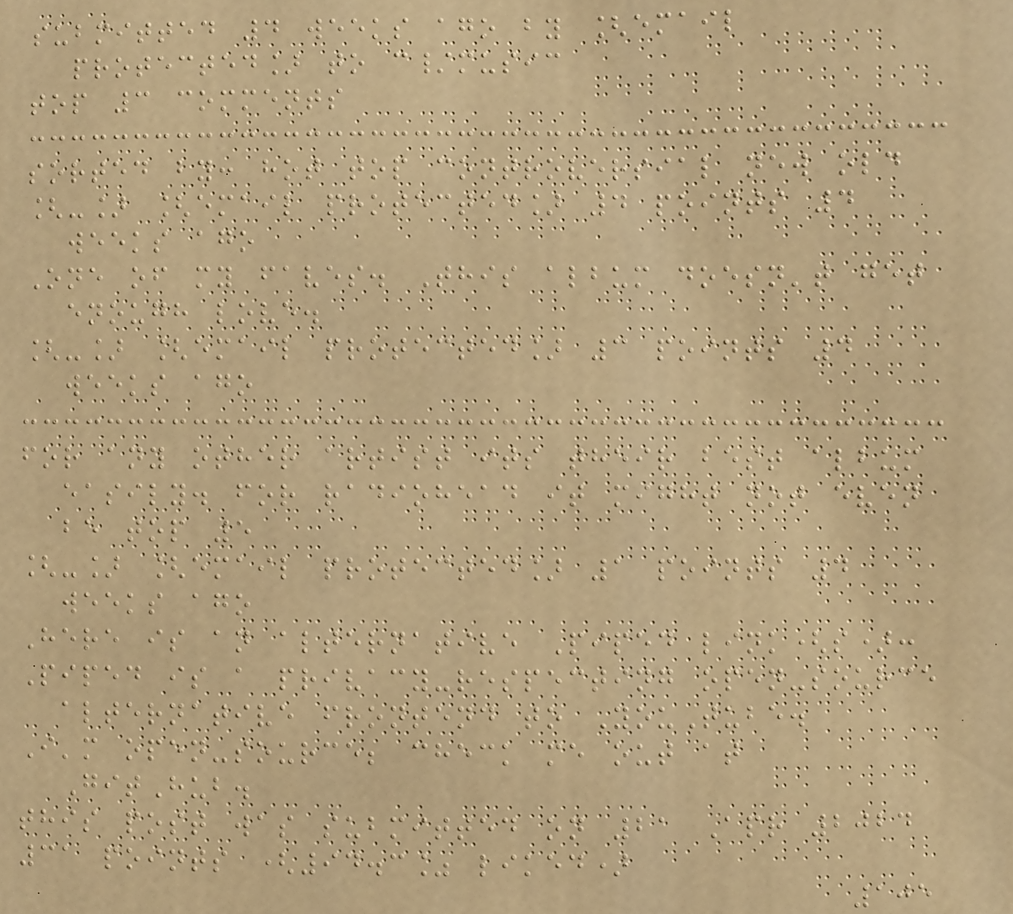submitted 4 weeks ago by [email
protected] to c/music
top 3 comments
sorted by: hot top controversial new old
[-] [email protected] 4 points 4
weeks ago
One of my faves. This album doesn't get
enough love.
[-] [email protected] 3 points 4
weeks ago
for any other artist its their best album
easily. for radiohead it might not even
be top 5
[-] [email protected] 1 points 4
weeks ago
Here is an alternative Piped link(s):
Piped is a privacy-respecting open-source
alternative frontend to YouTube.
I'm open-source; check me out at
GitHub.
this post was submitted on 21 Apr 2024
31 points (94.3% liked)
105
